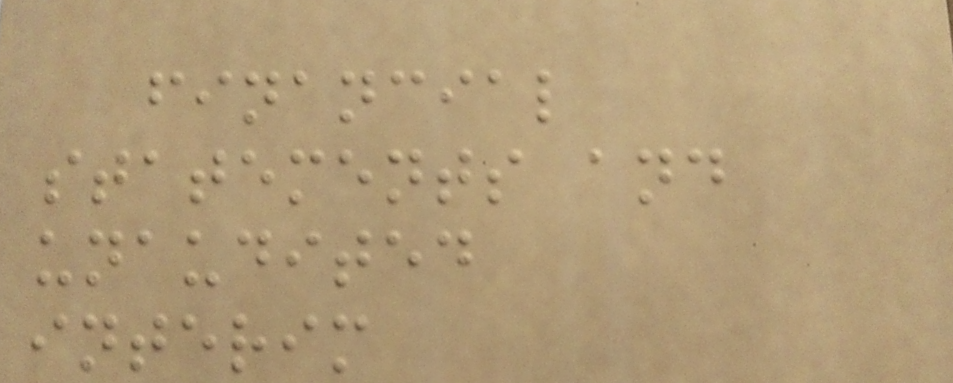financial
statements and
unaudited
interim
